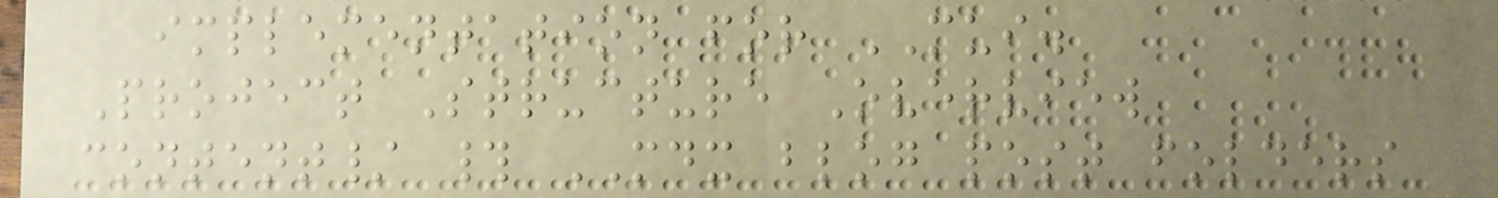implementation for MUI.
Project Structure Overview
content/ # MDX blog post folders
